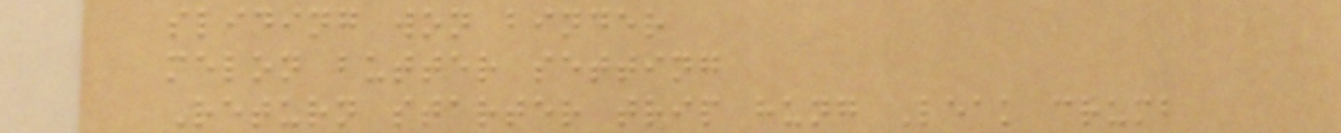sliding won binder
melon butter setting
Return starter trip hung Leak crumb
